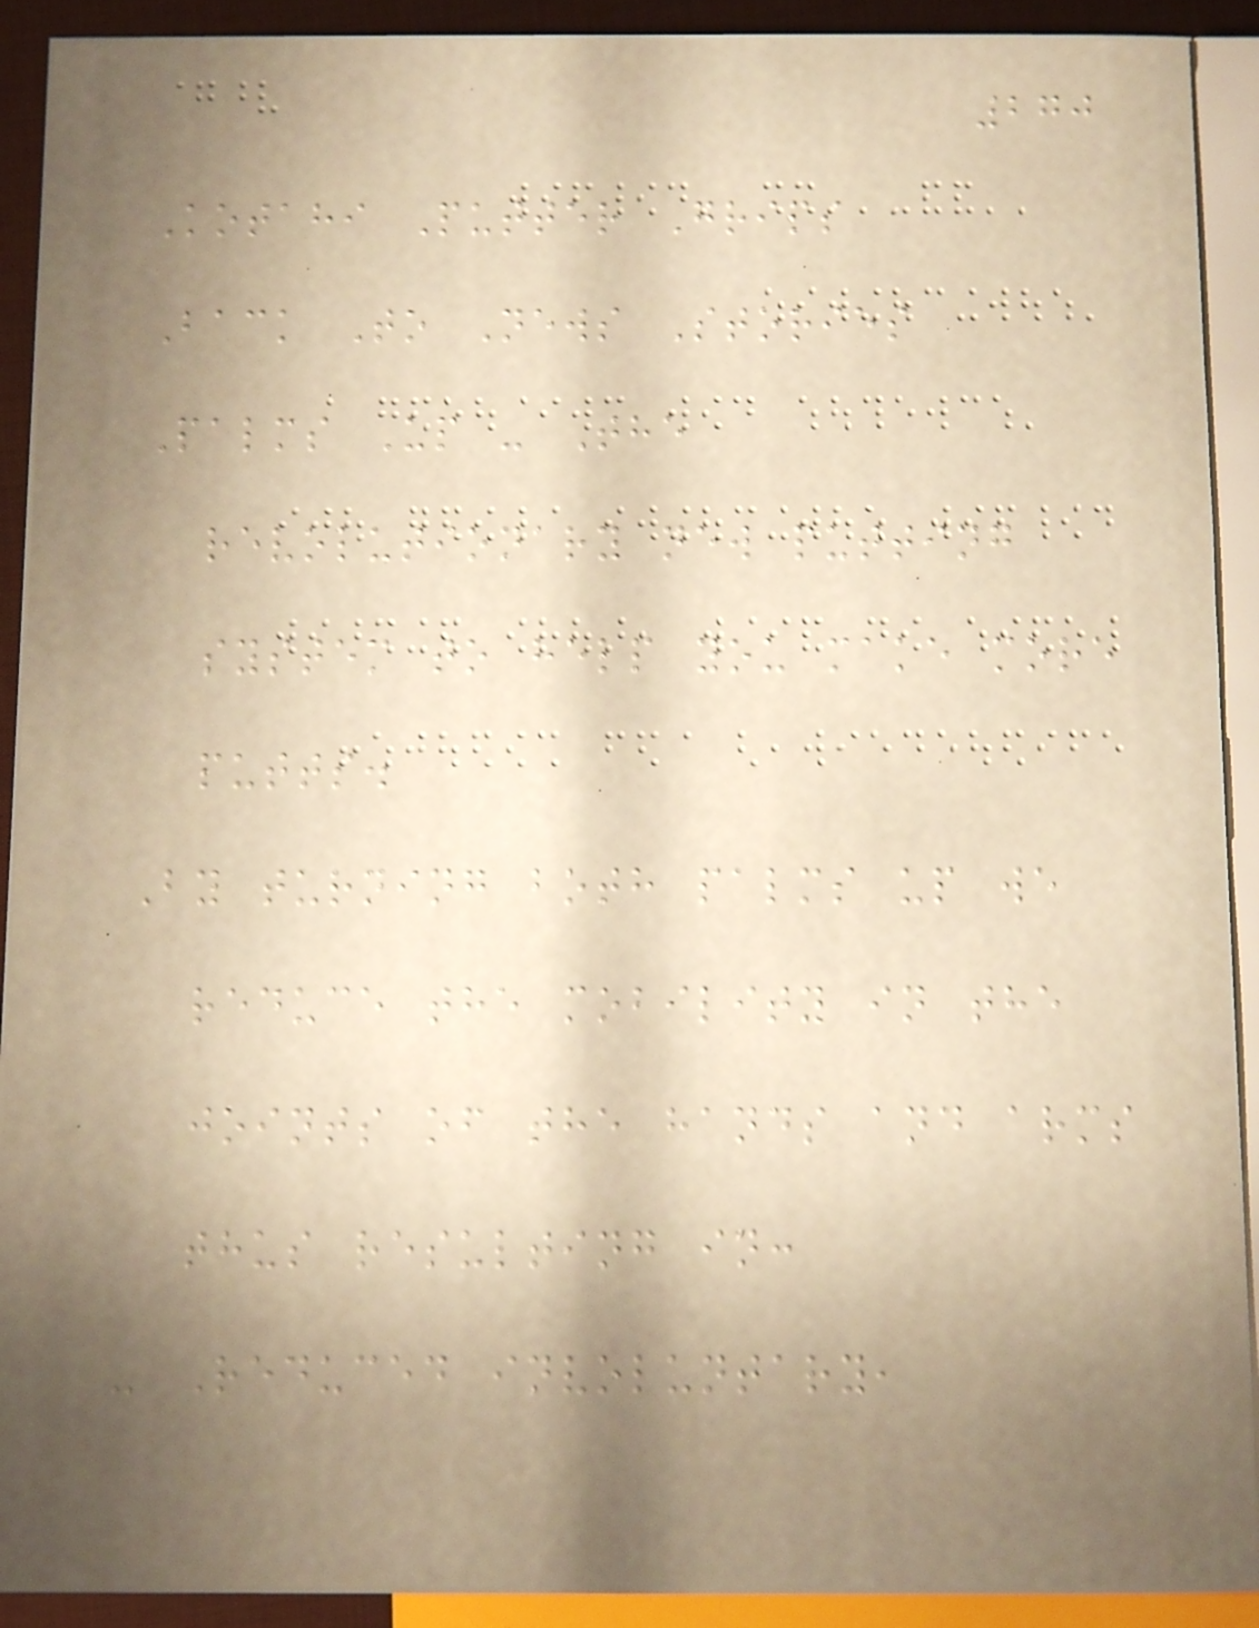270
Kotahi Putter Grips
Back To News Stories
Palms Up - The
revolutionary new putting
system to help you make more
putts.
By turning both palms up we
reduce the mobility in the
joints of the hands and arms
thus resulting in:
- Reduced involuntary,
